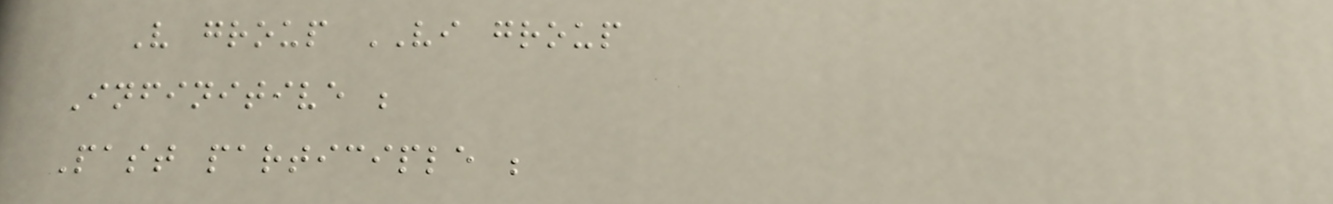V group VI group
Infinitive ;
Past participle ;
